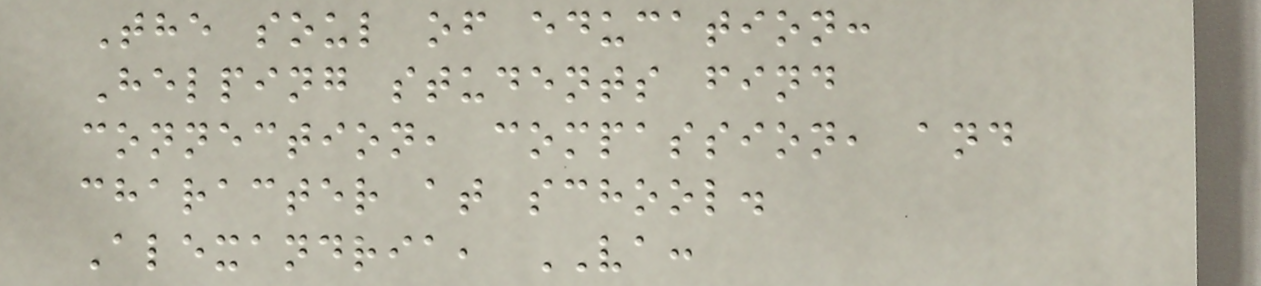The soul of education:
Helping students find
connection, compassion, and
character at school.
Alexandria, VA:
